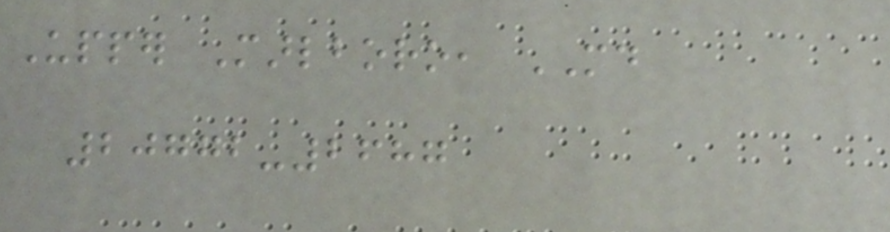Upper Marlboro, MD
20772-2687
